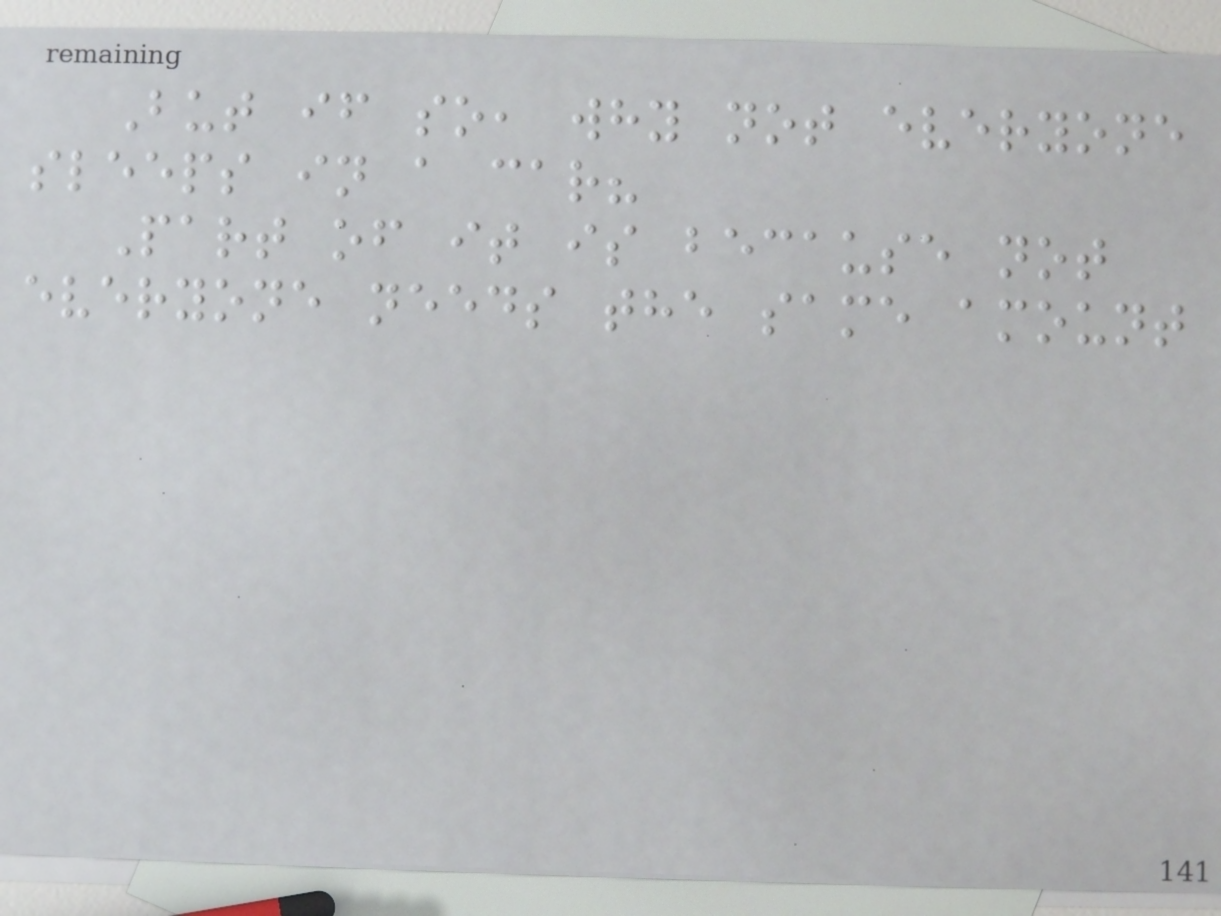But if so, why not everyone
sleeps in a car?
Part of it is because not
everyone needs the same amount
